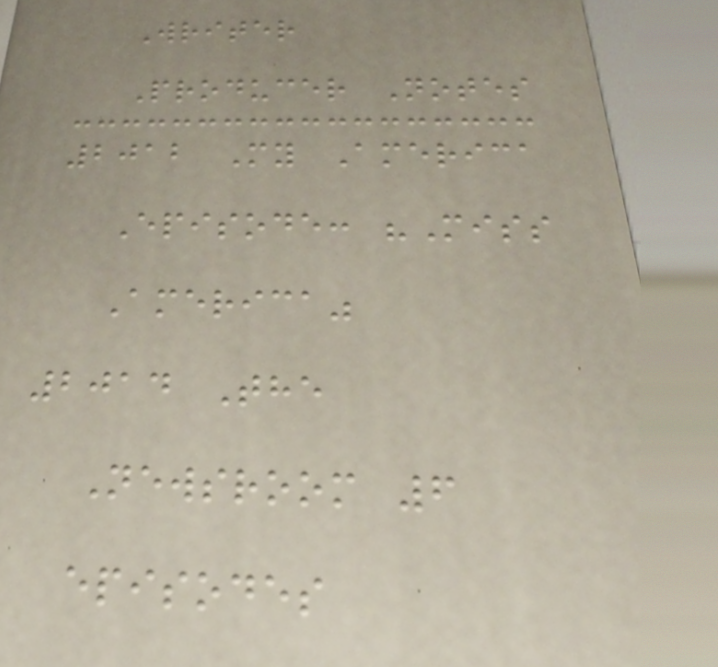Writer
Producer Notes
2012 My America
Episode: "Miss
America"
2014 The
Newsroom 6
episodes
